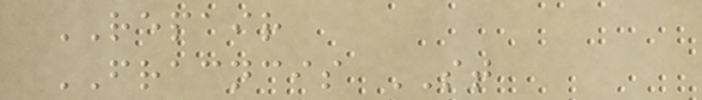REPAIR
FRACNCIS ST
